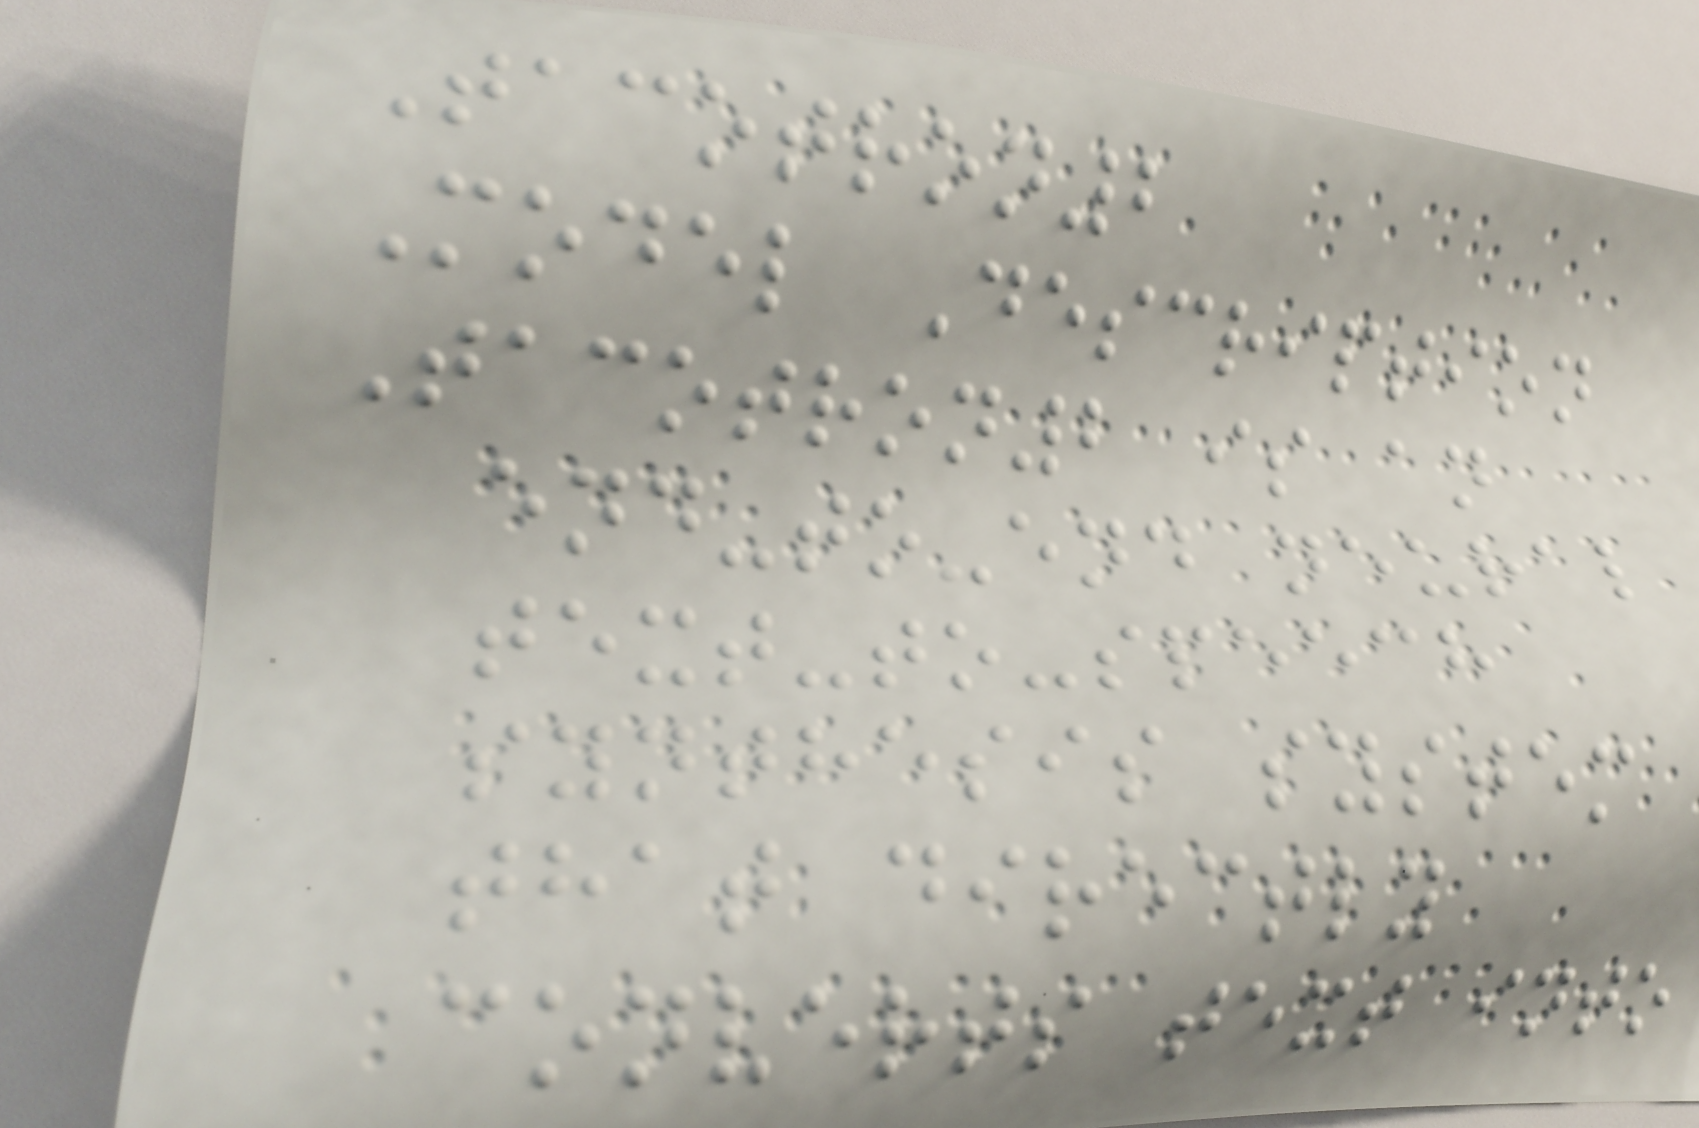Tacotron2
Model Description
Tacotron2 is an
end-to-end neural
text-to-speech
synthesis system
that directly
converts text into
